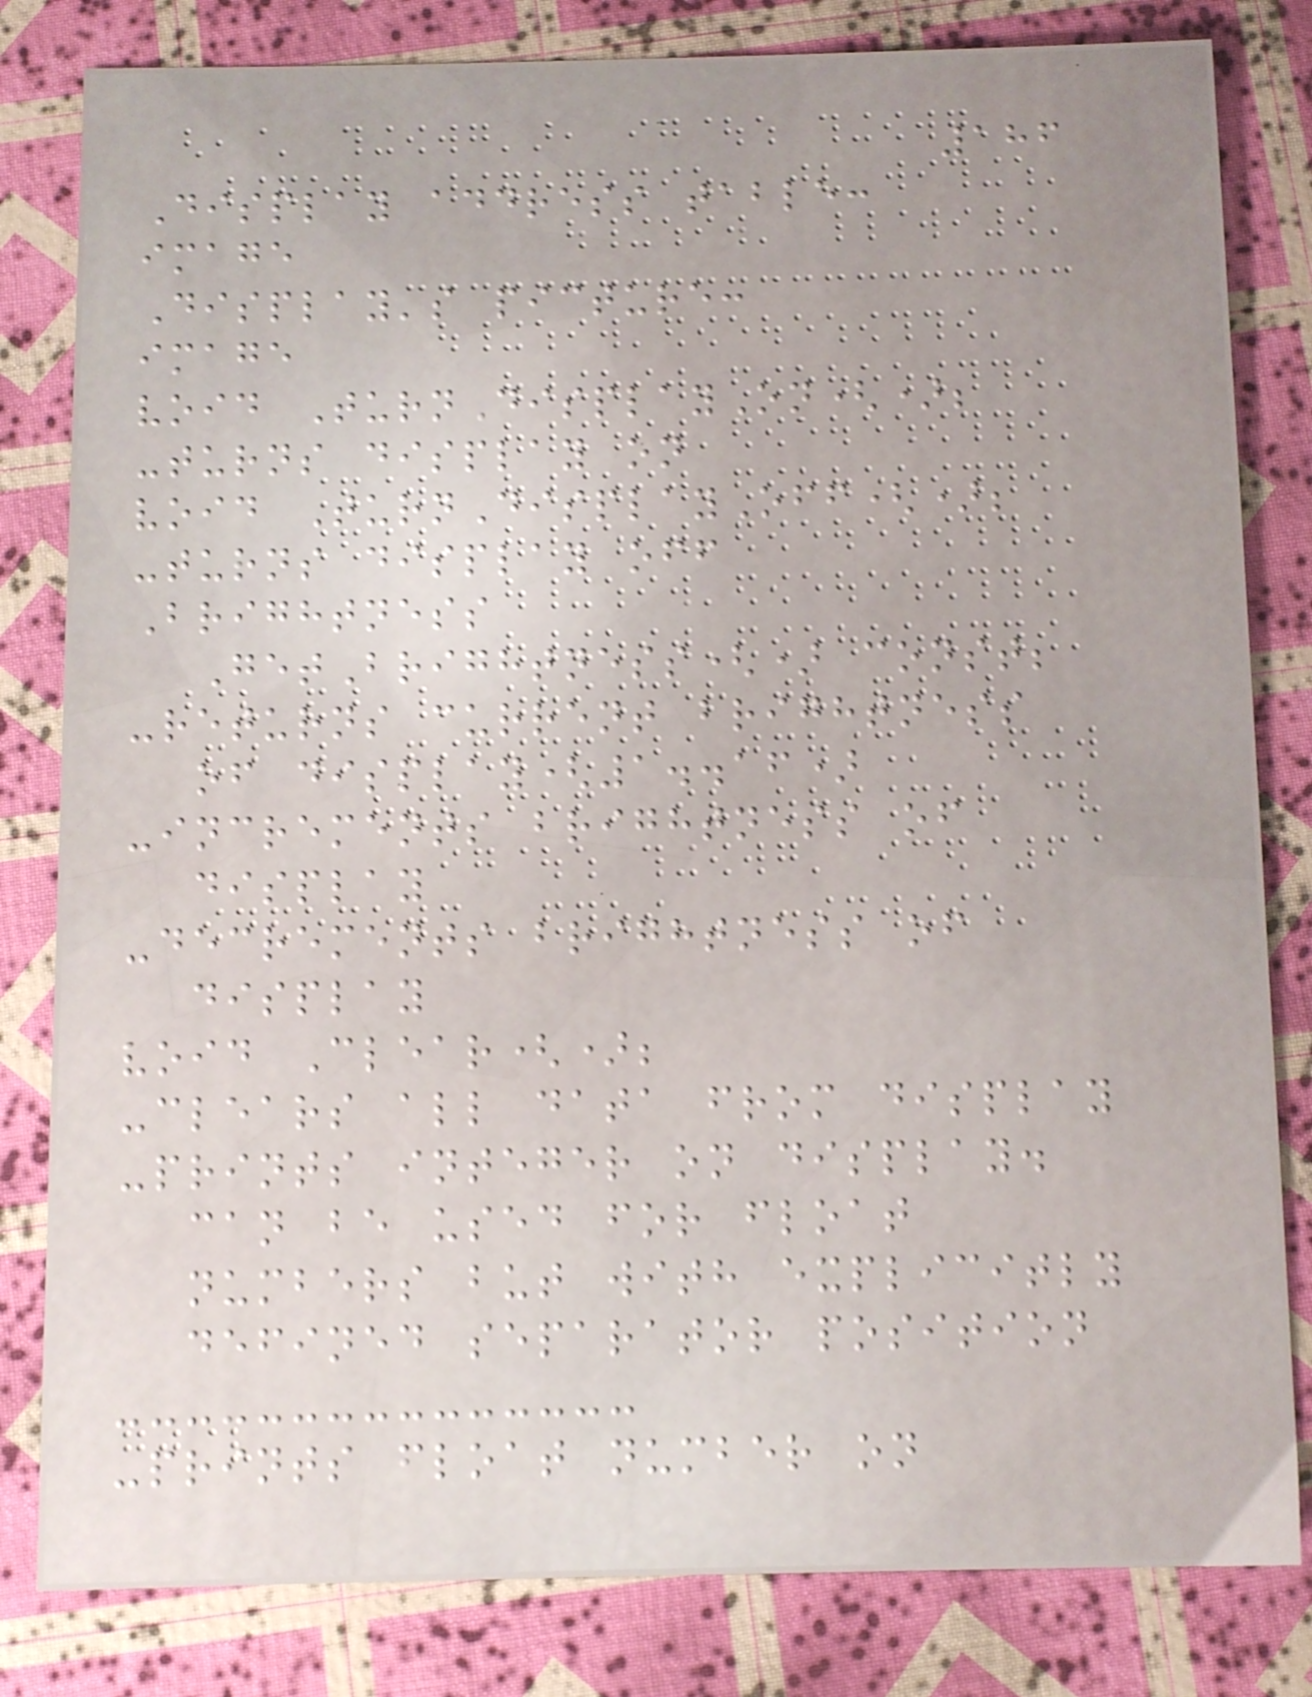186
Display address table:
image
Display's picture:
image
void TurnDisplayOn();
-turns display on
void TurnDisplayOff();
-turns display off
Brightness
GetBrightness() const;
-returns current brightness
of display(1..16)
-increments brightness of
display
-decrements brightness of
display
void Clear();
-clears all data from display
-prints integer on display.
can be used for float
numbers but with explicitly
defined separator position
-prints float number on
